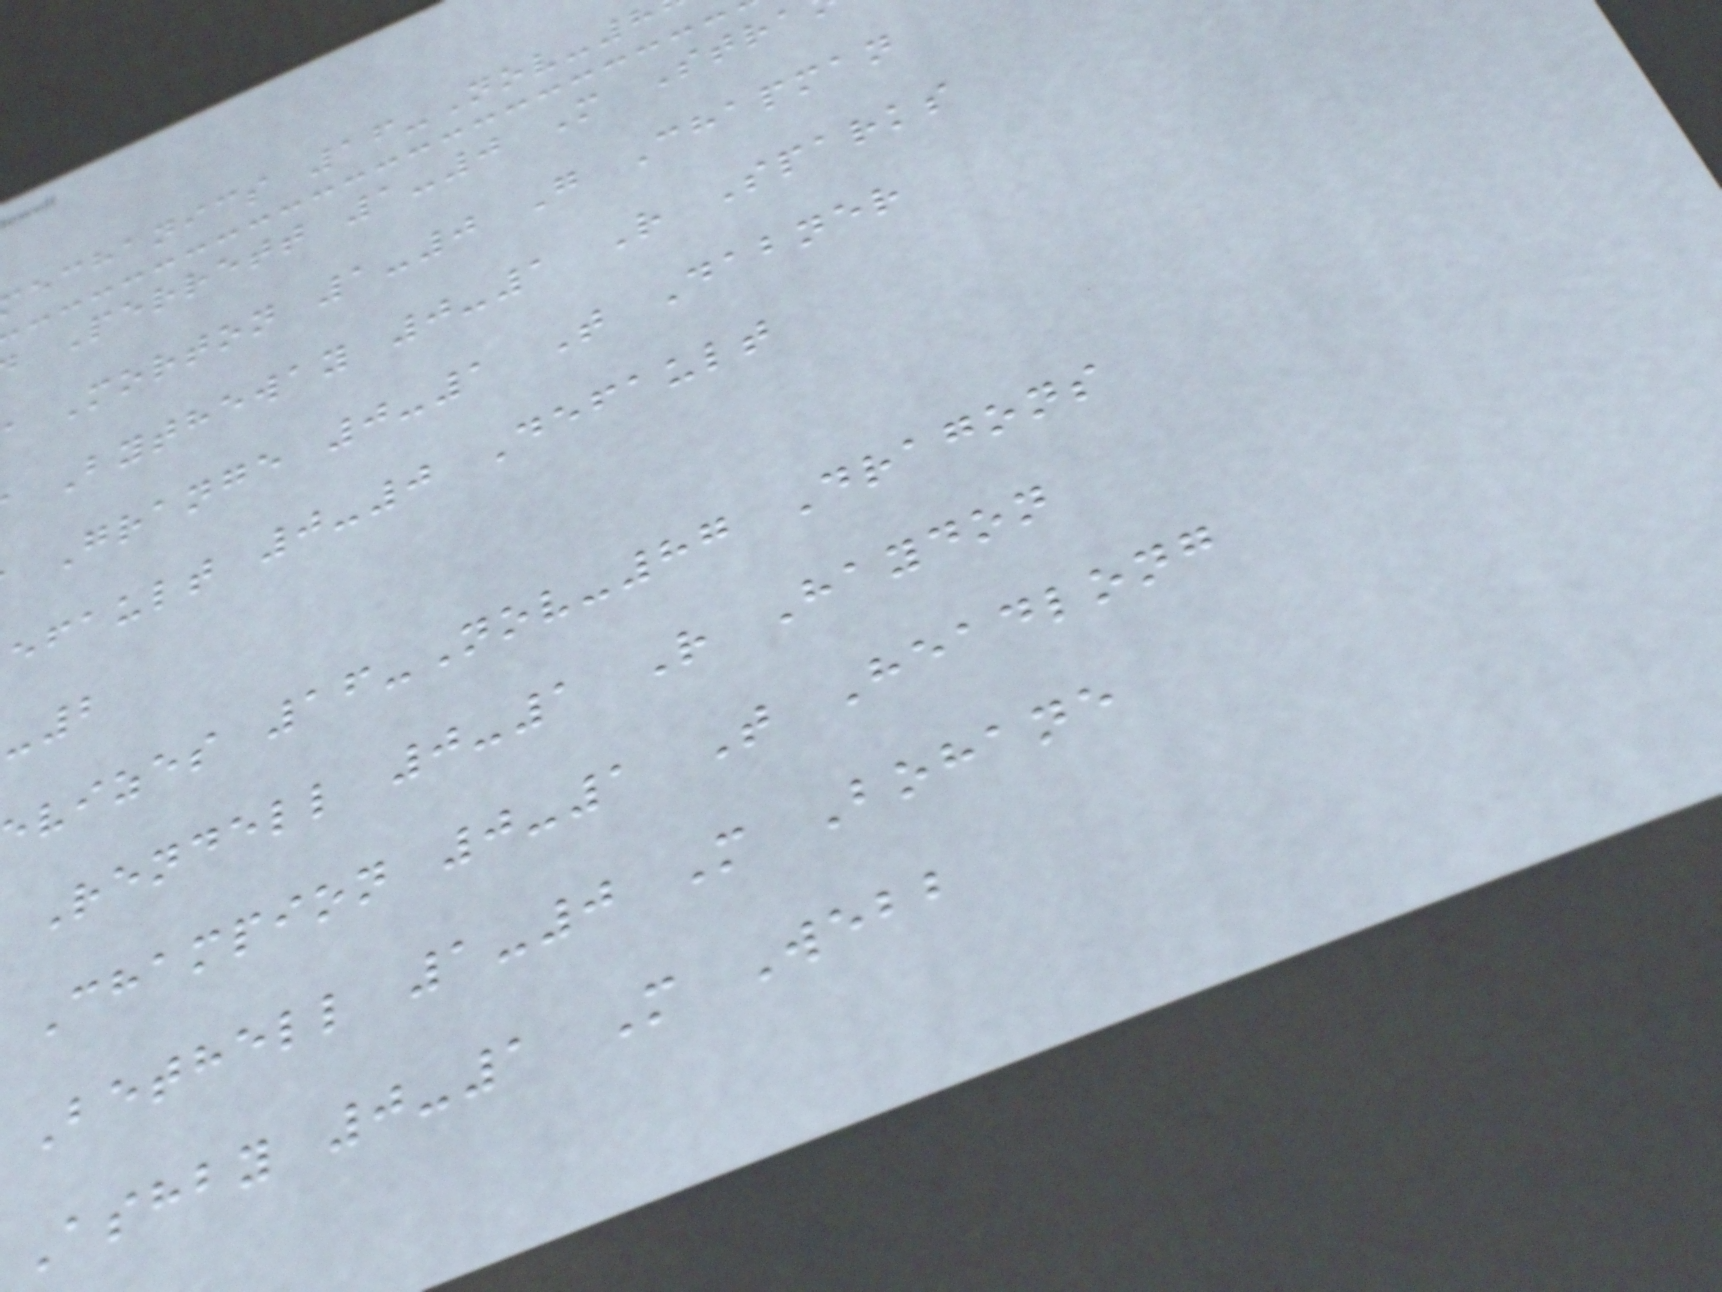echanics 16-Nov-8
Perrett 1-0 M Stra
Morton 1-0 G Chapman
Bytheway 0-1 R Sparks
Grange 0-1 T Dabner
efault 0-0 Default
vizes 16-Nov-87 Dragons
Rendell 0-1 R Haydon
Champion 0-1 T Headlong
Bethell 1-0 M Bohane
Ashby 0-1 M Webb
